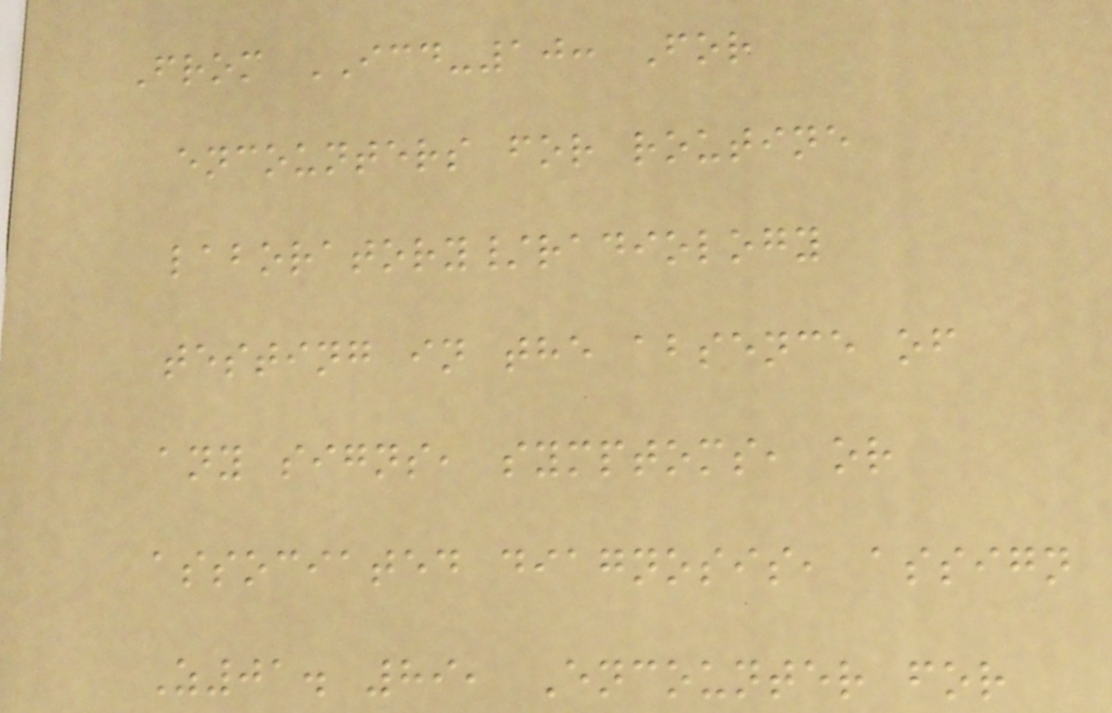From ICD-10: For
encounters for routine
laboratory/radiology
testing in the absence of
any signs, symptoms, or
associated diagnosis, assign
Z01. 89, Encounter for
